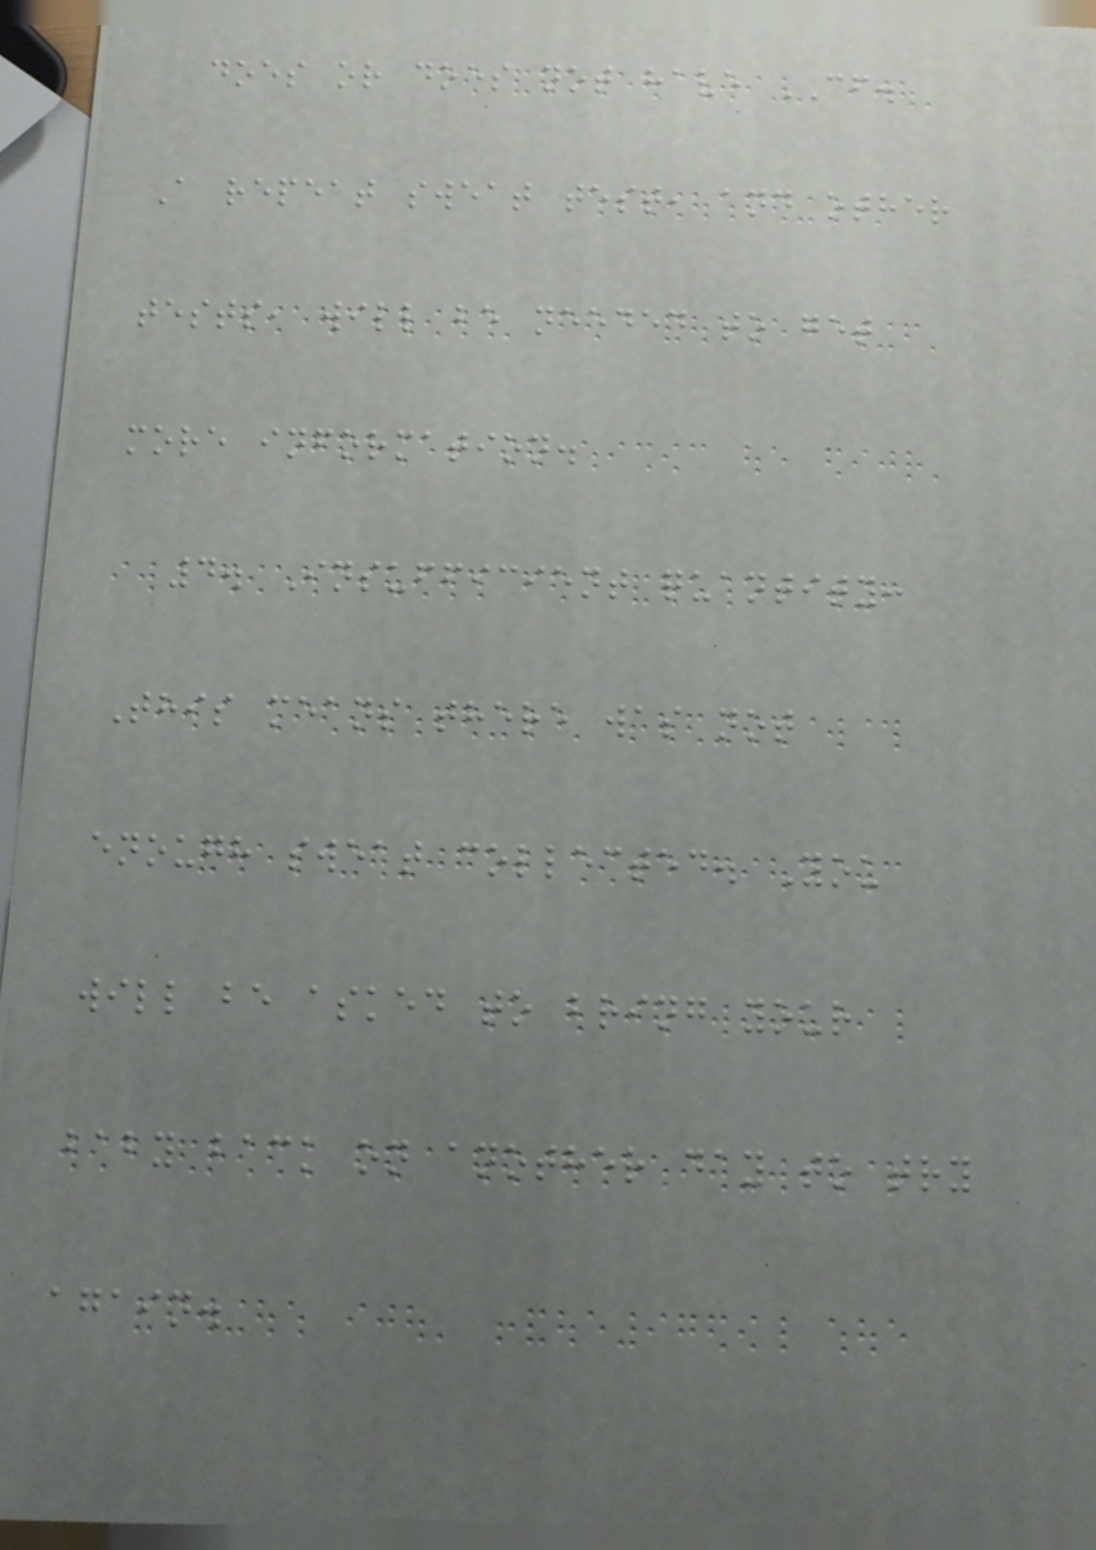does or does not have CF.
A repeat sweat test, and other
tests, will be needed to get
more information.
4. Insufficient quantity:
This means there was not
enough sweat collected. You
will be asked to bring your
baby back on another day to try
again.
